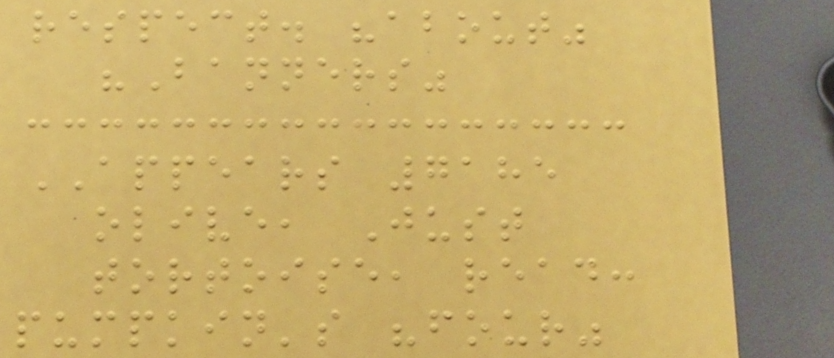respect. "about"
"Banners"
APPEARS 7185
olive, Just
tortoise, read:
pumpkin's "four"
